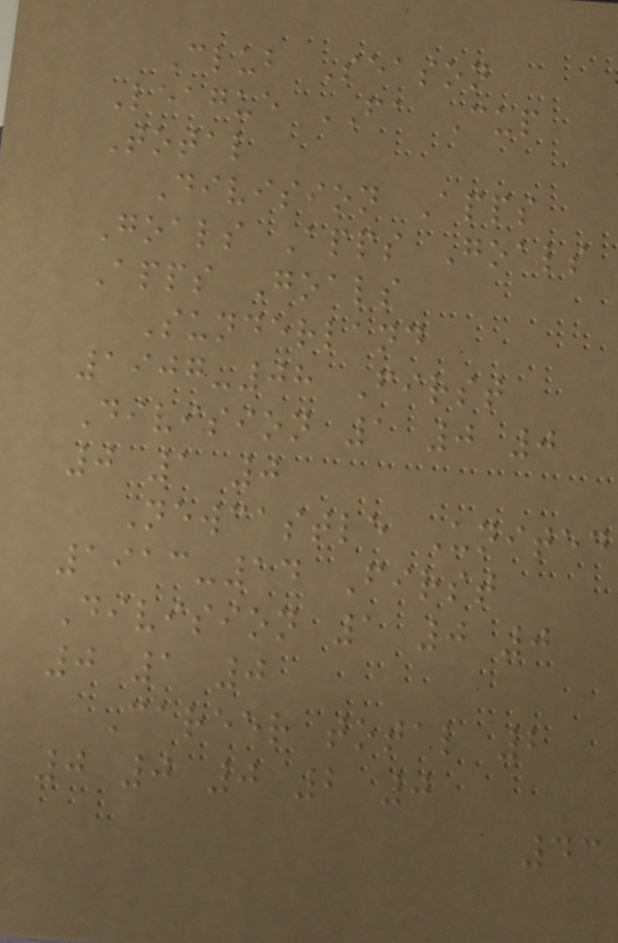Club Season
League FA Cup
Total
Division Apps
Goals Apps Goals
Apps Goals
Sunderland
1907-08 First
Division 1 0 0
0 1 0
Newcastle United
1913-14 First
Division 1 0 0
0 1 0
Career total 2
0 0 0 2 0
43
